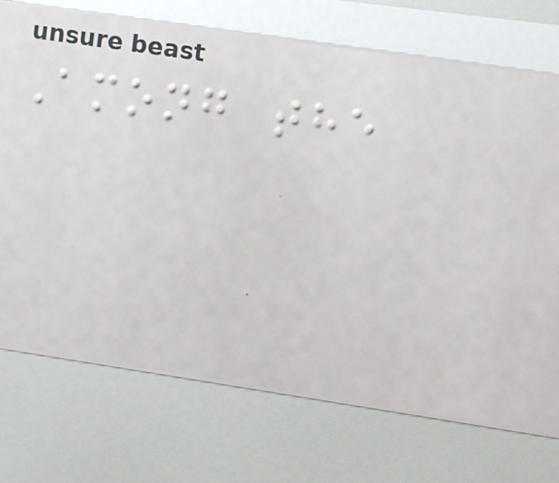Among the
